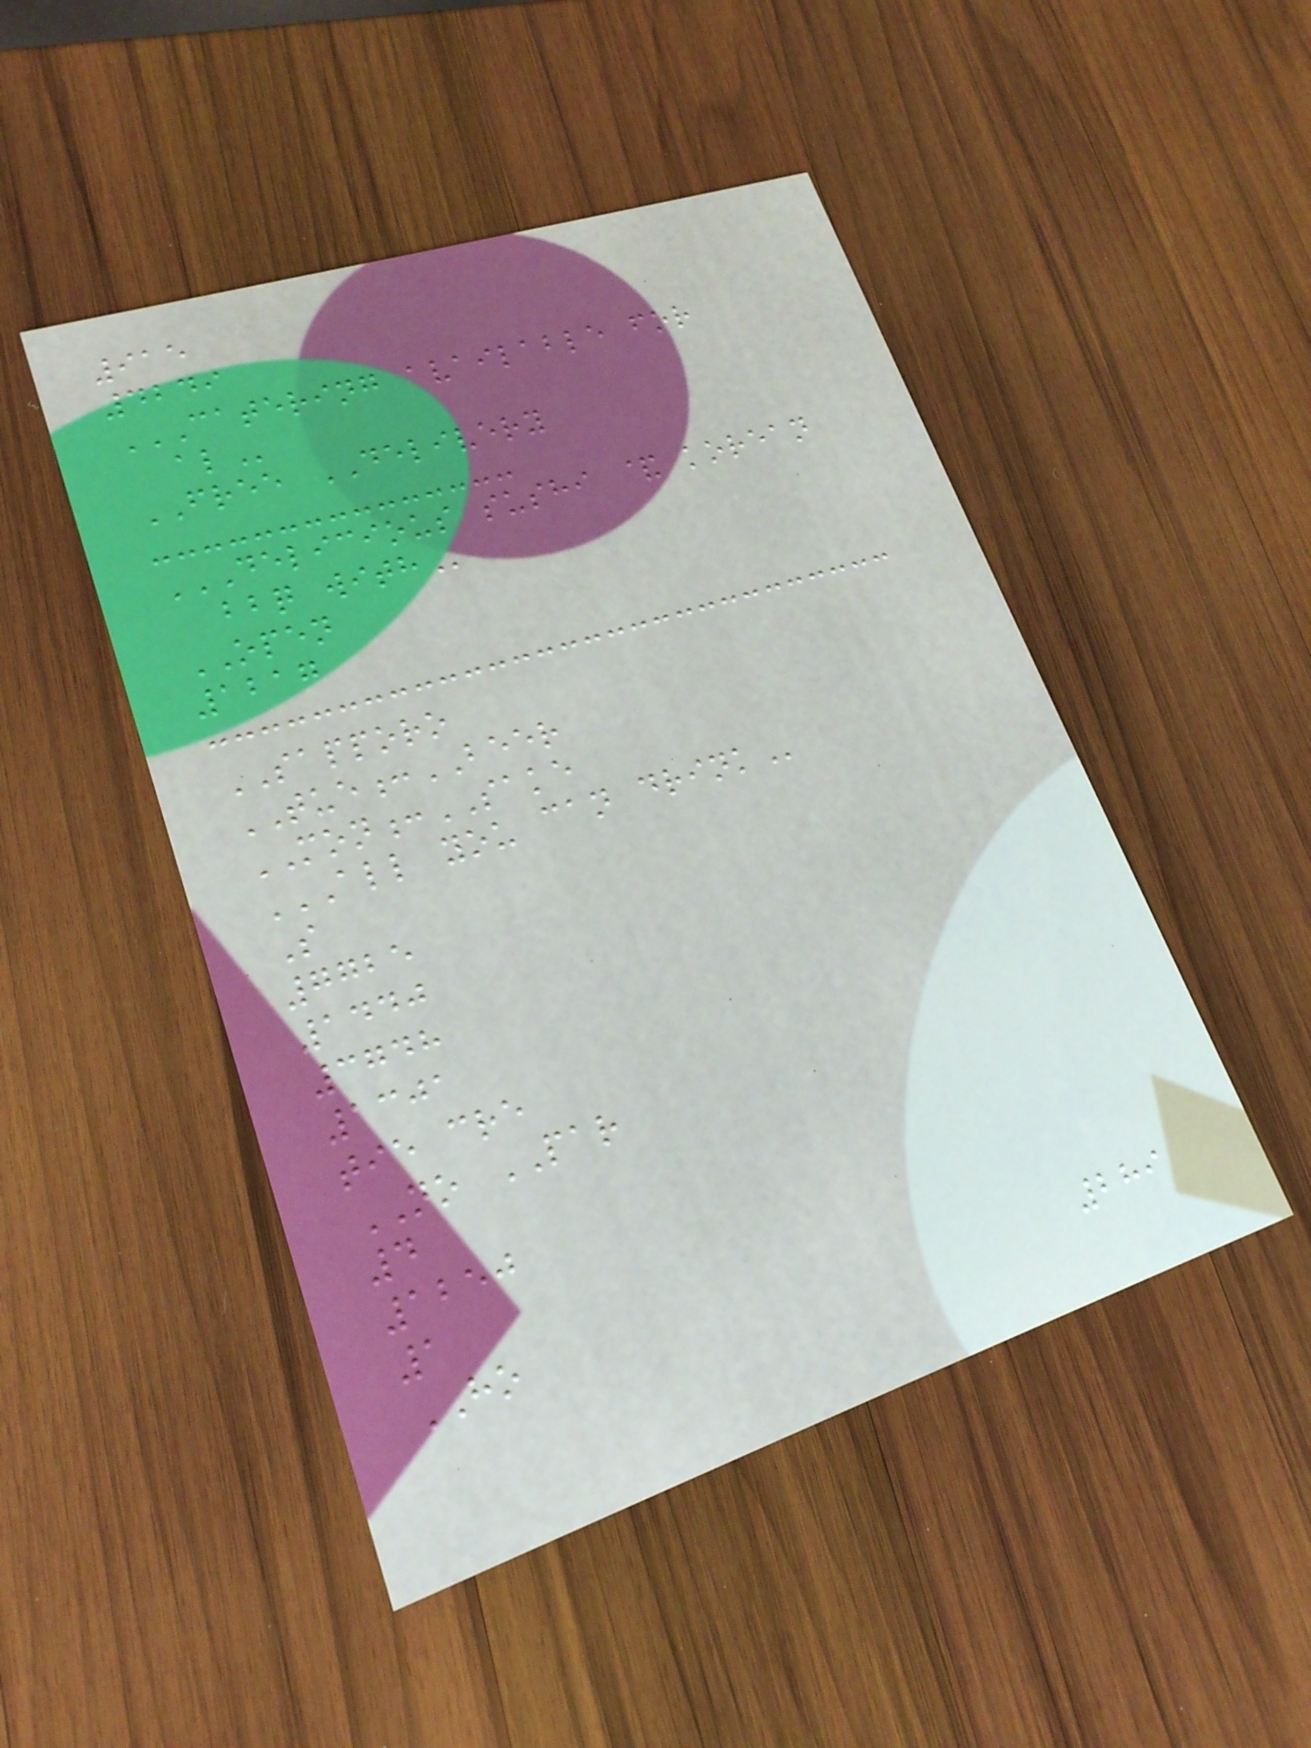915
4249
CATERING AVAILABLE FOR
AL
FREE DELIVERY
DELICIOUS SUSHI & KOREAN
BBQ WITH
OPEN
1217
SAPPORO
TUE:BEER
MON:SAKE
ALL YOU CAN DRINK
S
7725
1440
3748
1301
tie cre
NO PAR
4
1250
1
HO
289
